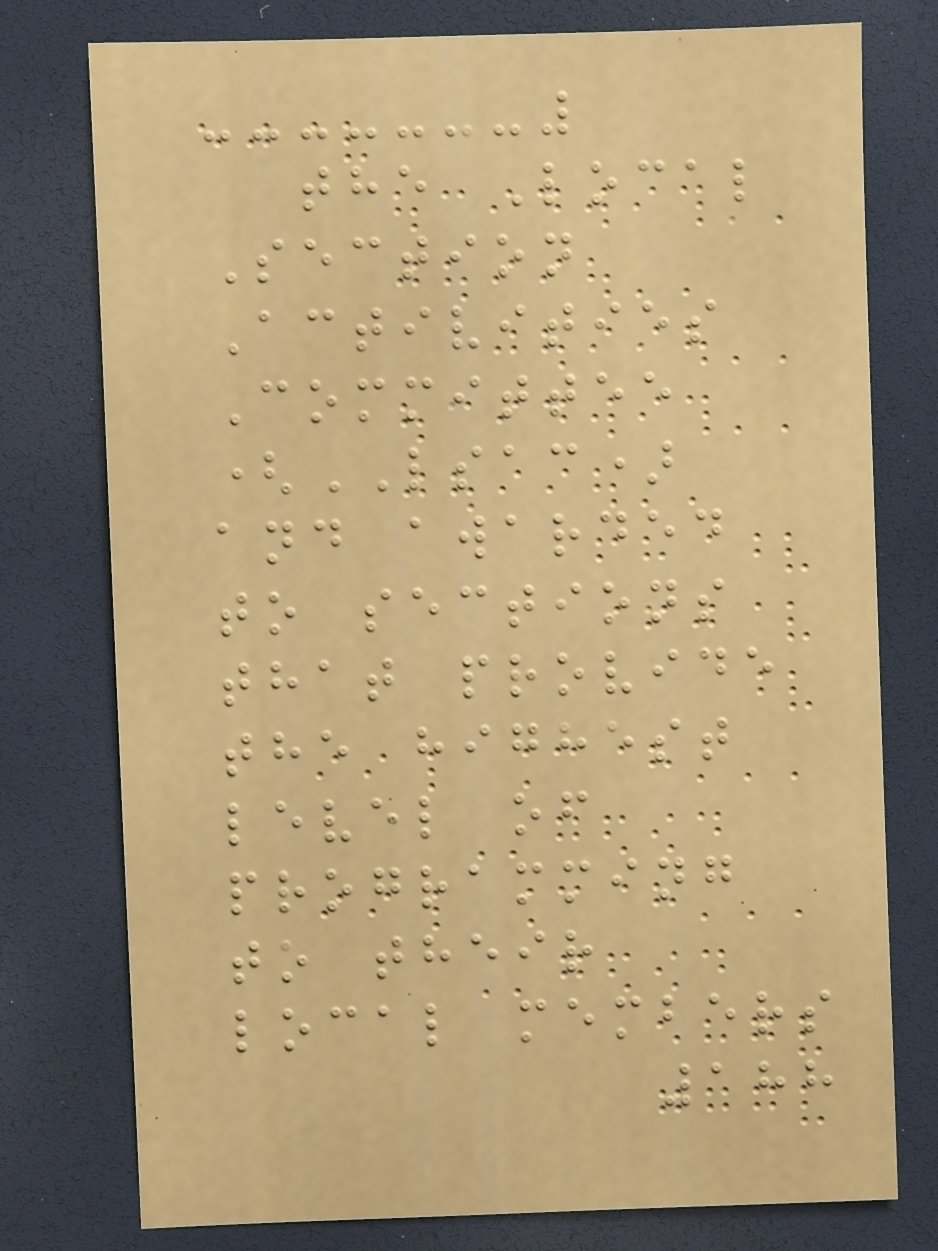the Local
Section
Activities
Committee
(LSAC)
and awarded
to sections
that provide
the highest
level of
programming
to their
local members
188
